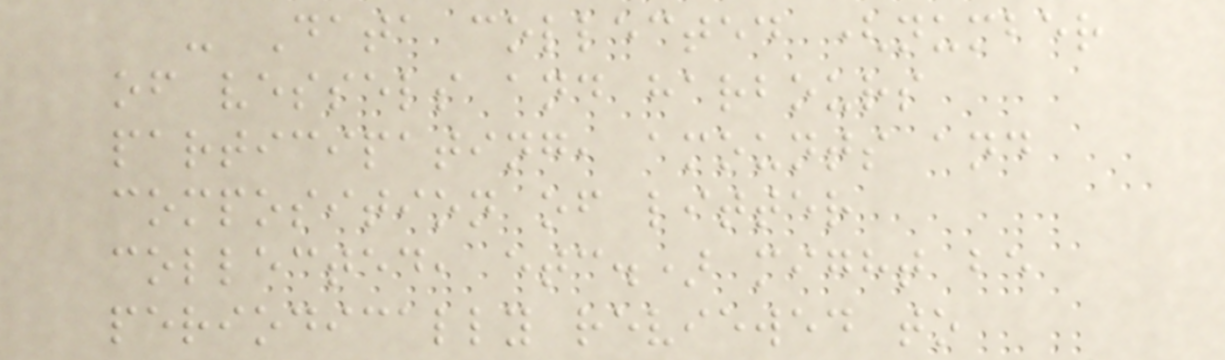- Data collected (number
of vessels and harbours
participating, amounts and
composition of litter
collected, etc.) might be
periodically reviewed to
